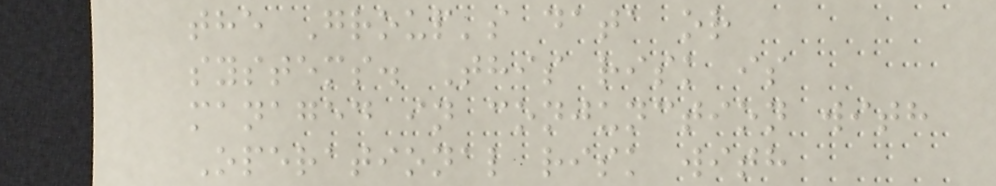the Group's data or
systems. This risk is
managed in conjunction with
Operational risk with
